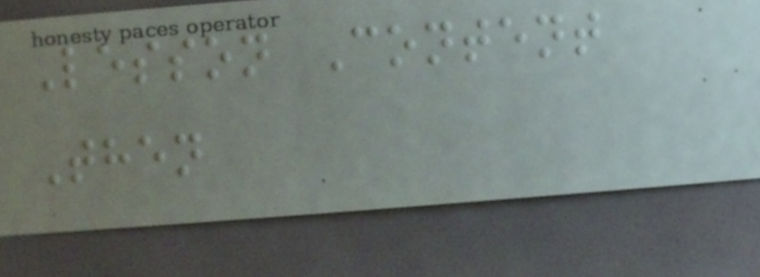Lesson Content
Then
